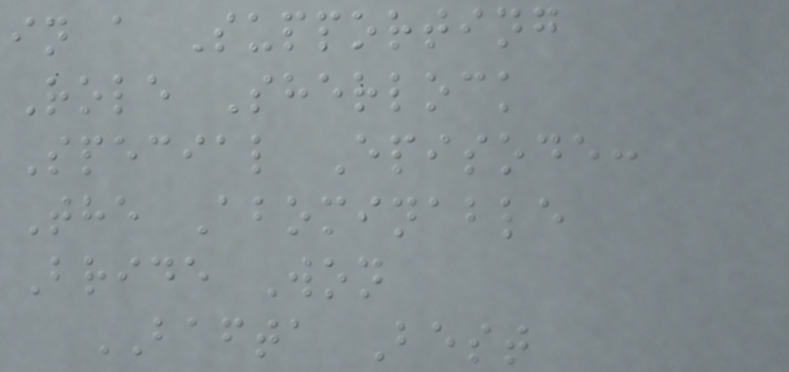in a Supporting
Role Sherlock
Special Episode:
The Abominable
Bride Won
BAFTA Best
